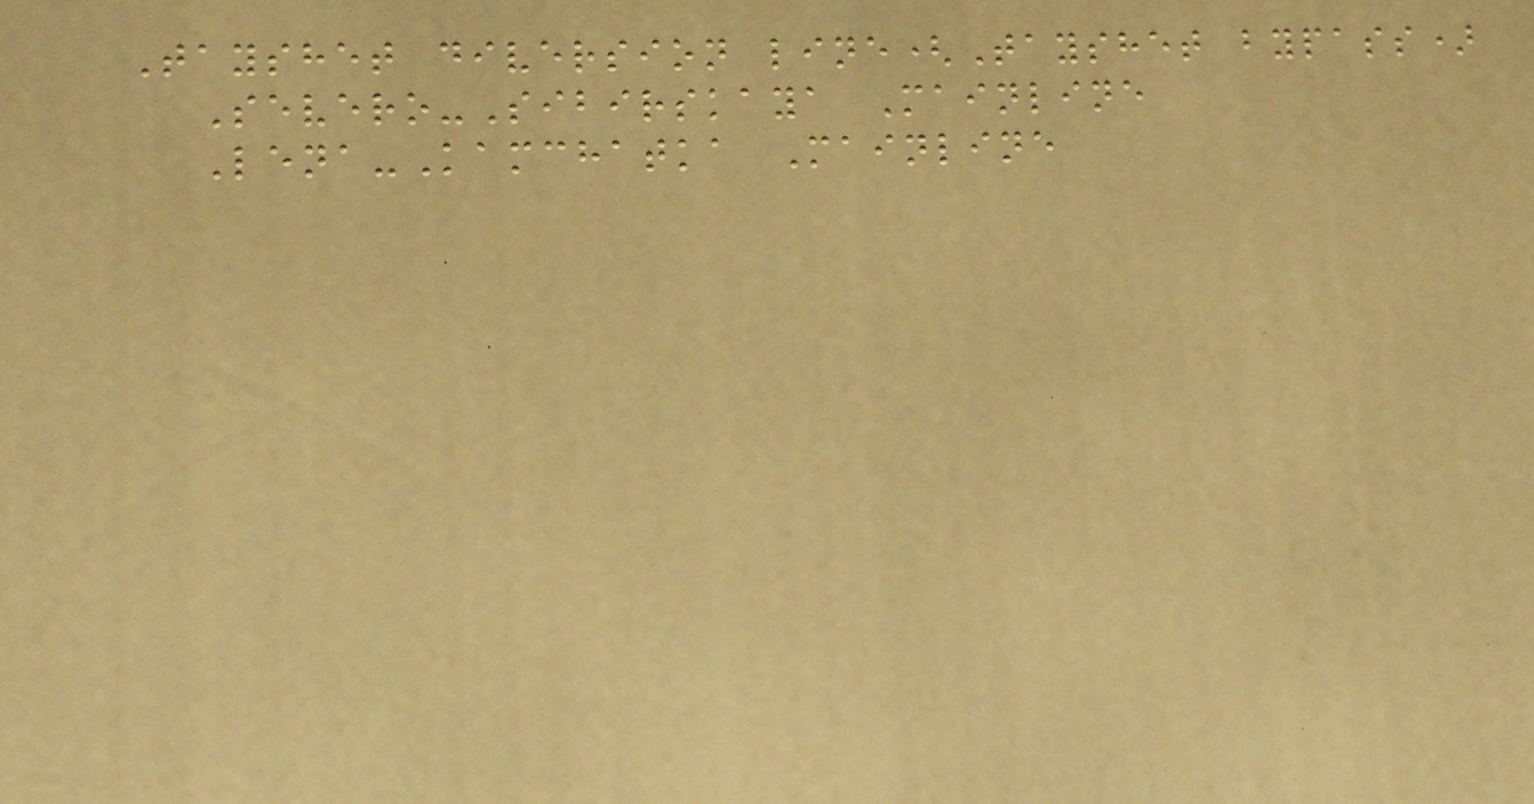Tayshet diversion line(Tayshet bypass)
Severo-Sibirskaya Mainline
Lena-Kamchatka Mainline
